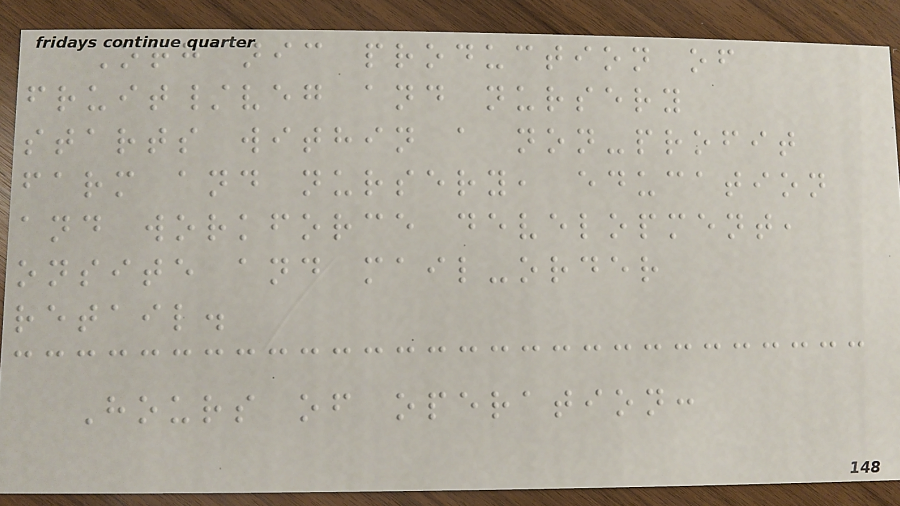Organic production of
fruit/veg and nursery
starts within a non-profit
farm and nursery, education
and workforce development,
onsite and mail-order
retail.
Hours of operation:
